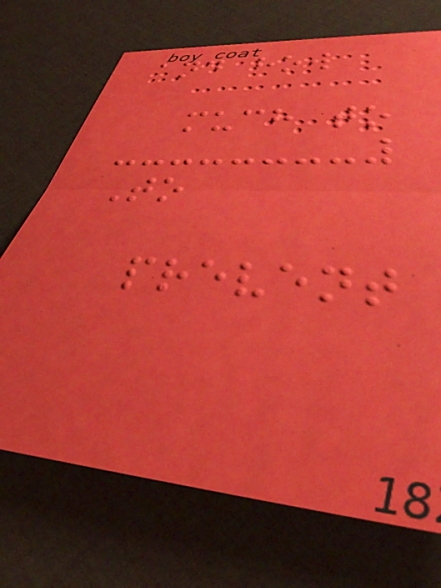and how
much to
To
prevent
